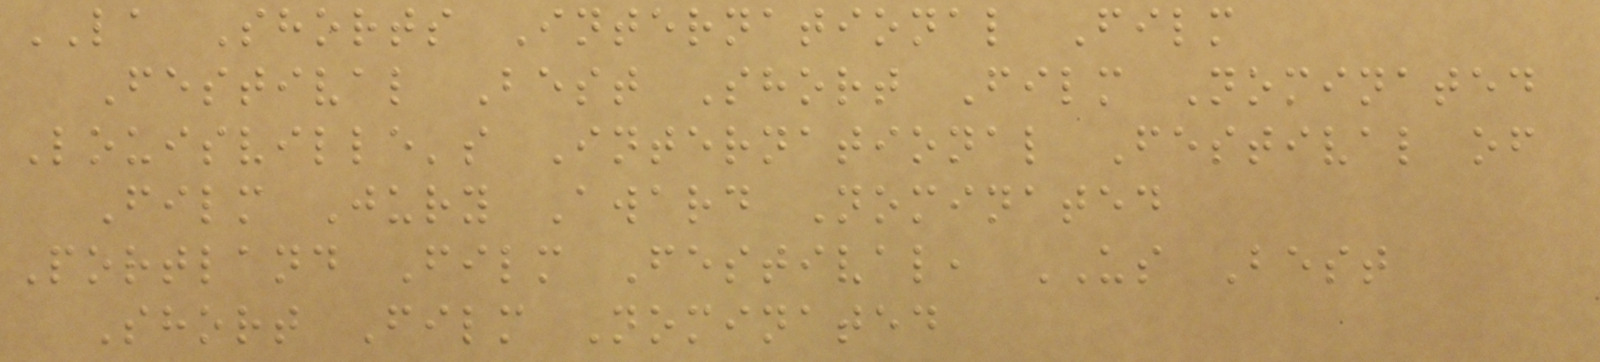LA Shorts International Film
Festival Best Short Film Nominated
Louisville's International Festival of
Film Jury Award Nominated
Portland Film Festival, US Best
Short Film Nominated
